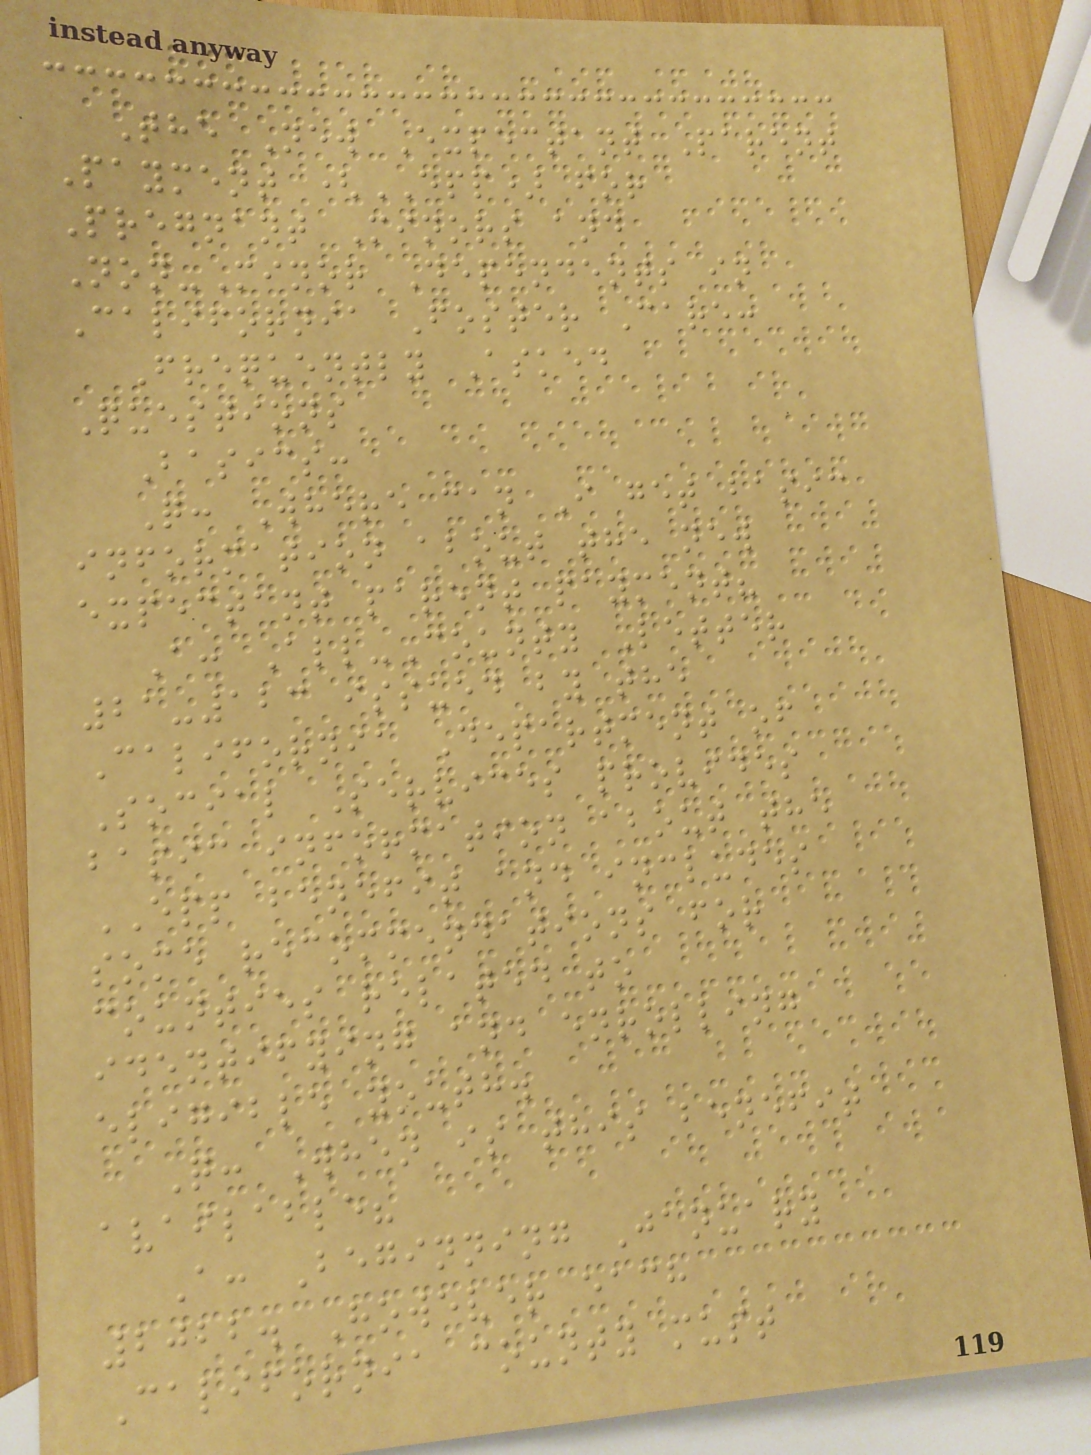The New Expectant Parent
Payment (EPP) for
Pregnant Minors and
Non-Minor Dependents in
California Foster Care:
Frequently Asked
Questions
Basics:
Q: Where can I get basic
information about the new
expectant parent payment?
A: All-County Letter
21-123 issued by the
California Department of
Social Services provides
basic information about the
EPP benefit and includes
some recommendations for
counties related to
identifying and enrolling
eligible youth.
Q: When is this benefit
available?
A: Beginning January
2022. However each
California county must
